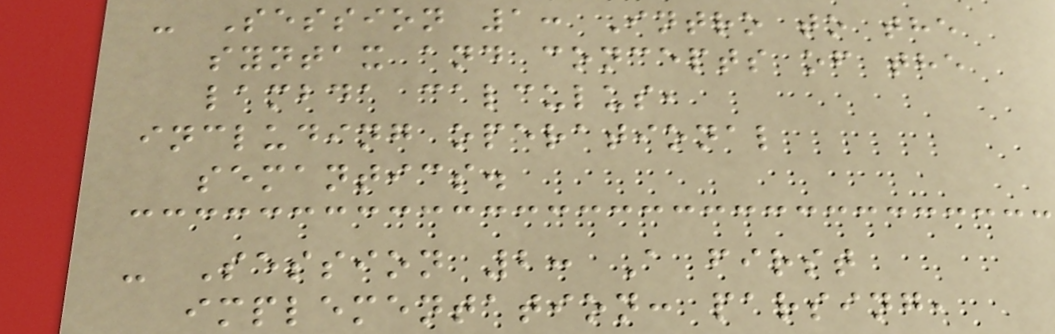- Session 1: Intro to the
syntax and concepts of the
lambda calculus,
including operational
semantics.
- Session 2: A first
implementation: parsing,
